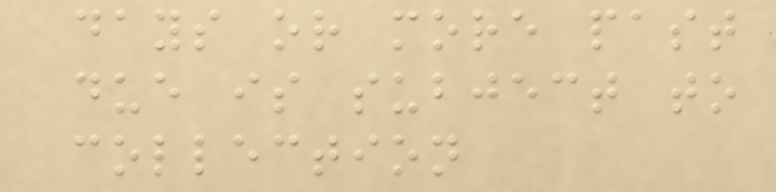days or more past
due is subject to
collection
